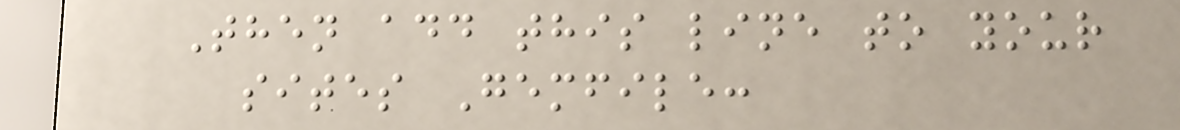Then add this line to your
sites Gemfile:
